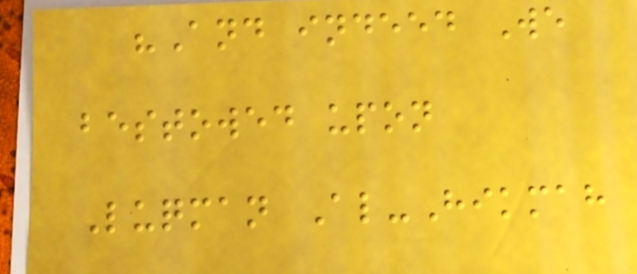"And indeed We
bestowed upon
Luqman Al-Hikmah
